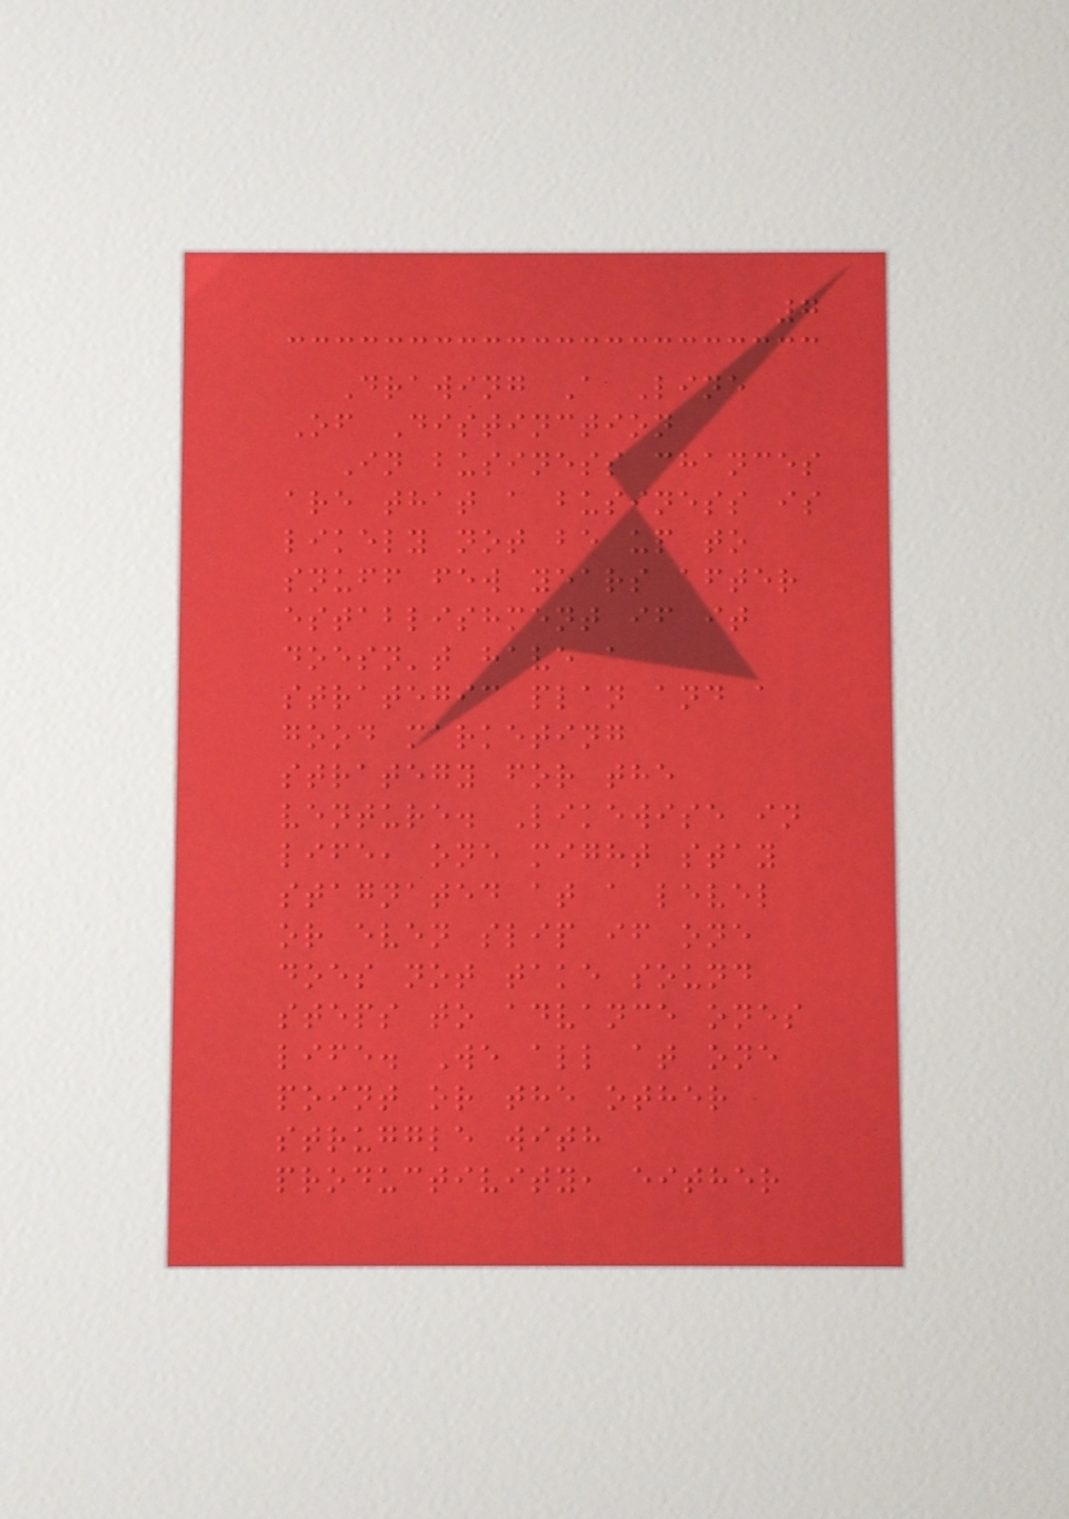7
Drawing A Line
Of Distinction
In business chances
are that a business is
likely not be up to
snuff few years after
establishment if it
doesn't have a
strategic plan and a
good marketing
strategy for the
venture. Likewise in
life, one might stay
stagnated at a level
or even slip if one
does not take sound
steps to advance ones
life. We all at one
point or the other
struggle with
productivity, either
